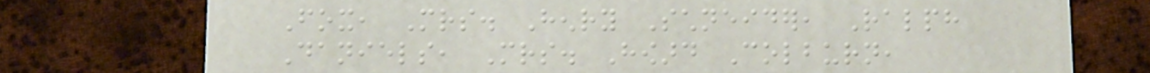Fox, Mrs. Henry Schneider, Ralph
Daniels, Mrs. Howard Colburn,
